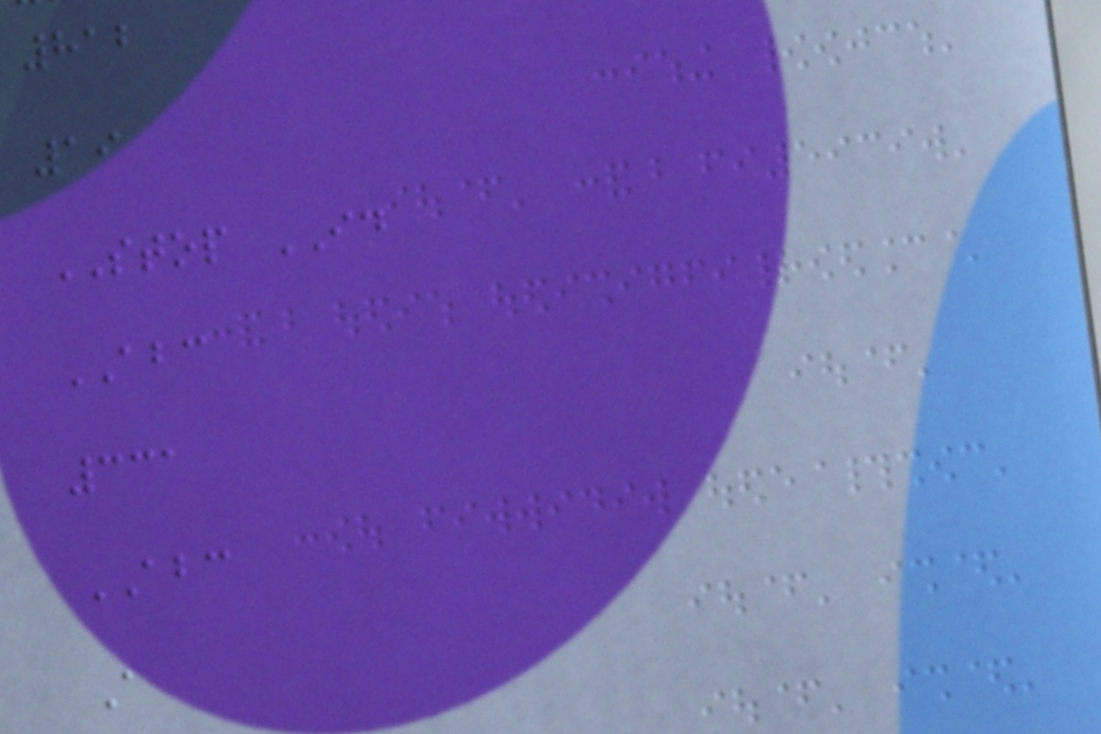812
19
STOP ID
ABC
331
ABC
A
